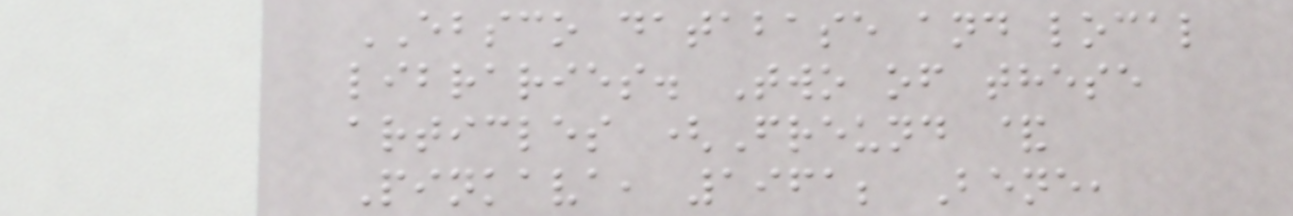EBSCO database and local
libraries. Two of these
articles (Freund &
Pinkava, 1961; Bene,
